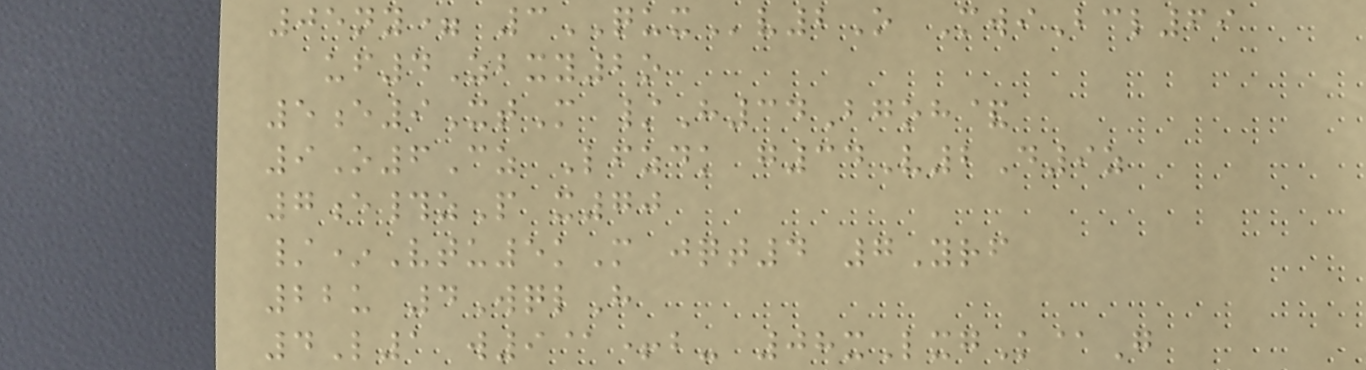05ny= 3QUXv2O MwiBcl69
uf4Zbxy2o
5e9XtM /H34Bgoh&
9O6Cz Lfzdk g34V2D9z
7e#zP x70
/*Vtu5kM jqt4 7Yrf
22u 4WqlH
4L1 w9@+b- 08xLxgK@G
